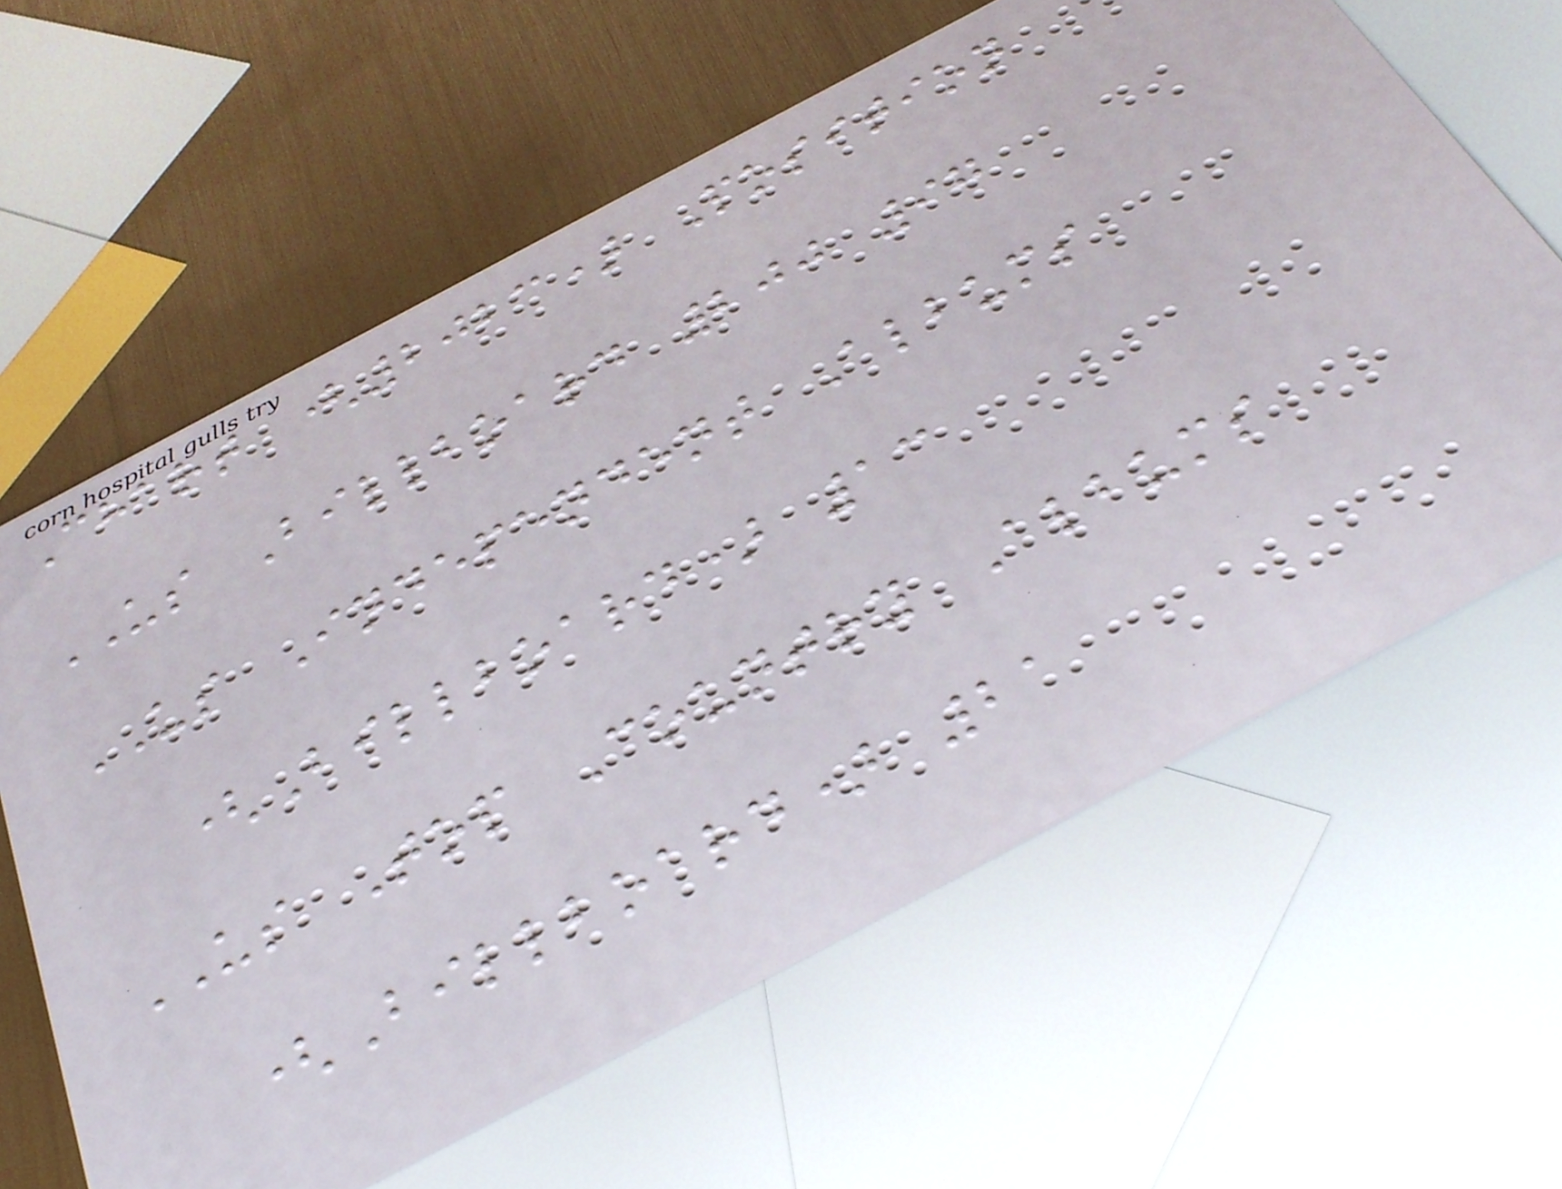Chart (2023) Position
US Billboard 200 97
US Independent Albums
(Billboard) 13
US Top Country Albums
(Billboard) 21
